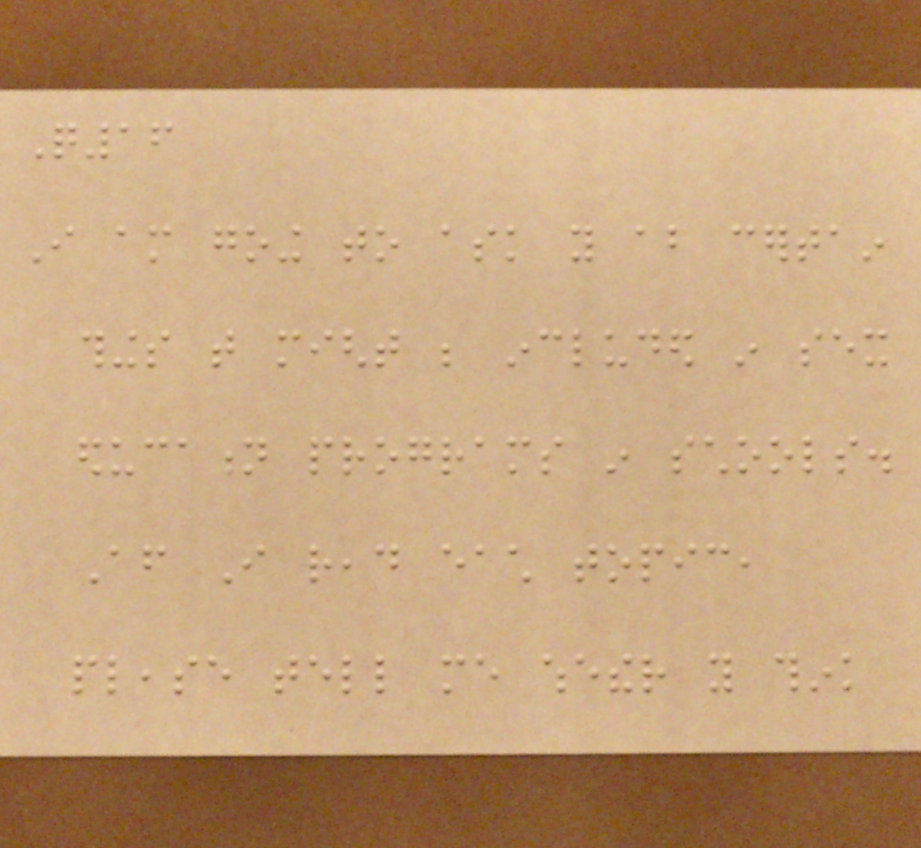Q16
I am going to ask you about certain
things that might be included in sex
education programs in schools.
After I read each topic,
please tell me whether you think
